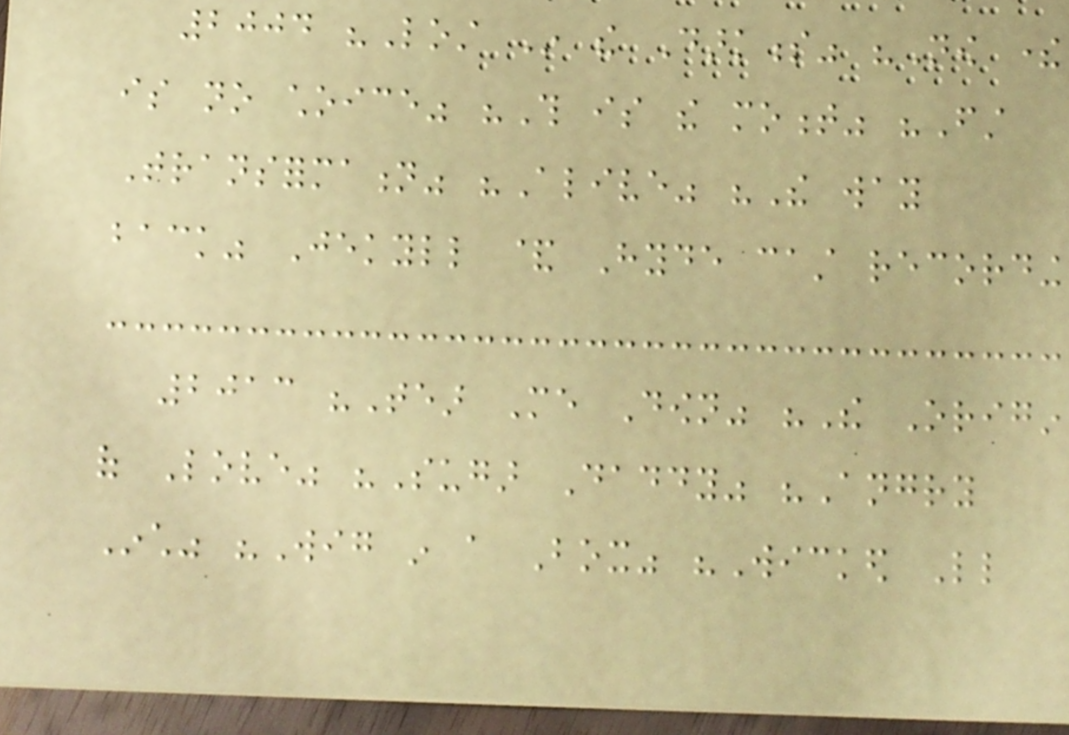2004 "Lost In the Darkness" "Now there
is no choice" "This is the moment" "First
Transformation" "Alive" "The way
back" Jekyll & Hyde cast recording
2013 "Tear Me Down" "The Origin
of Love" "Sugar Daddy" "Angry
Inch" "Wig in a Box" "Wicked Little
